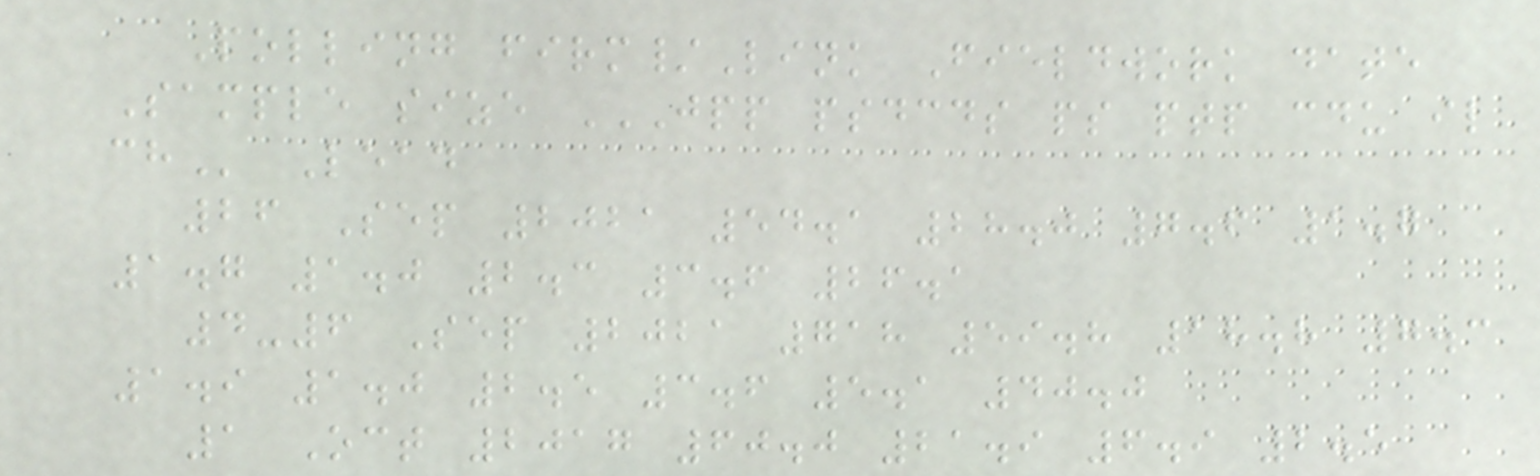Polling firm/Link Fieldwork date
Sample size JPP PSDCDS PS PTP CDU IL
CH Lead
26 Sep 2021 54.1 28.0 7.6 1.7
1.7 1.0 2.3 3.6 26.1
4-6 Sep 2021 718 59.8 18.8 7.3
1.9 1.0 2.5 3.6 5.1 40.0
1 Oct 2017 60.0 21.9 6.9 2.5
